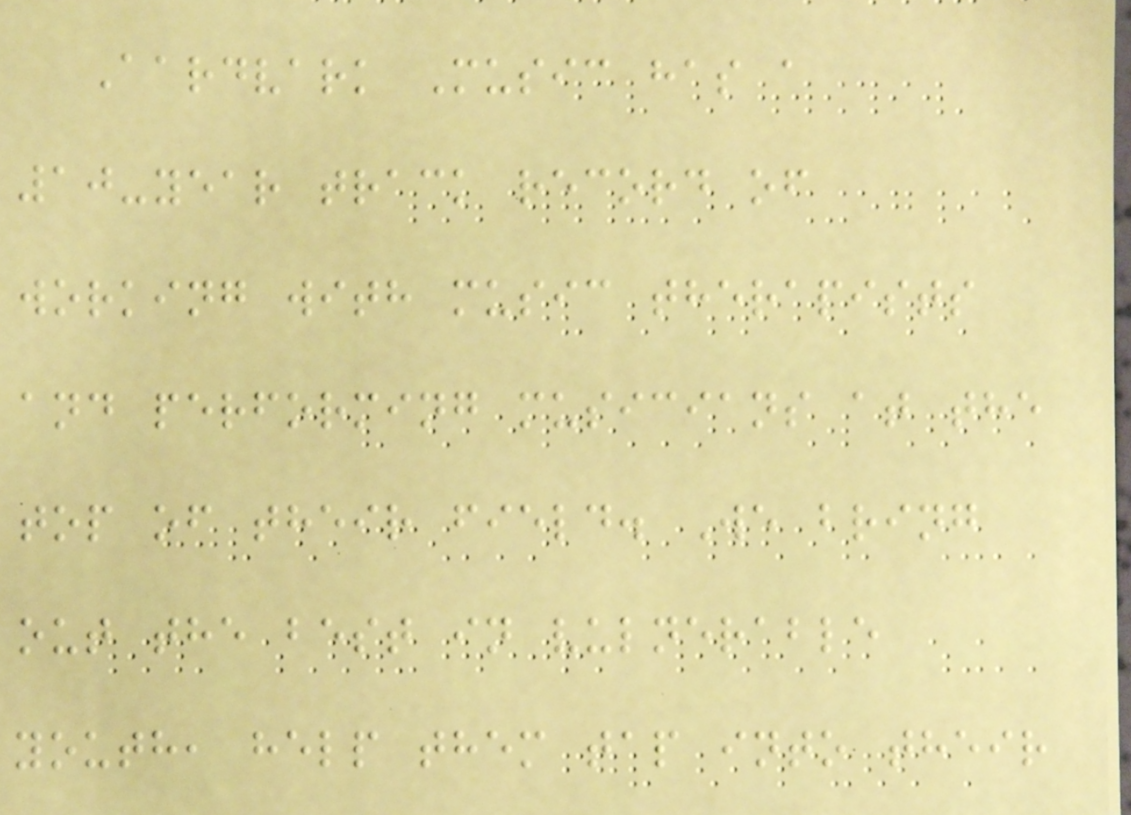Aardvark Music has a
10-year track record of
working with music therapists
and performing musicians at the
top of their field. We bring
out the best in vulnerable
youth, help them tap into their
